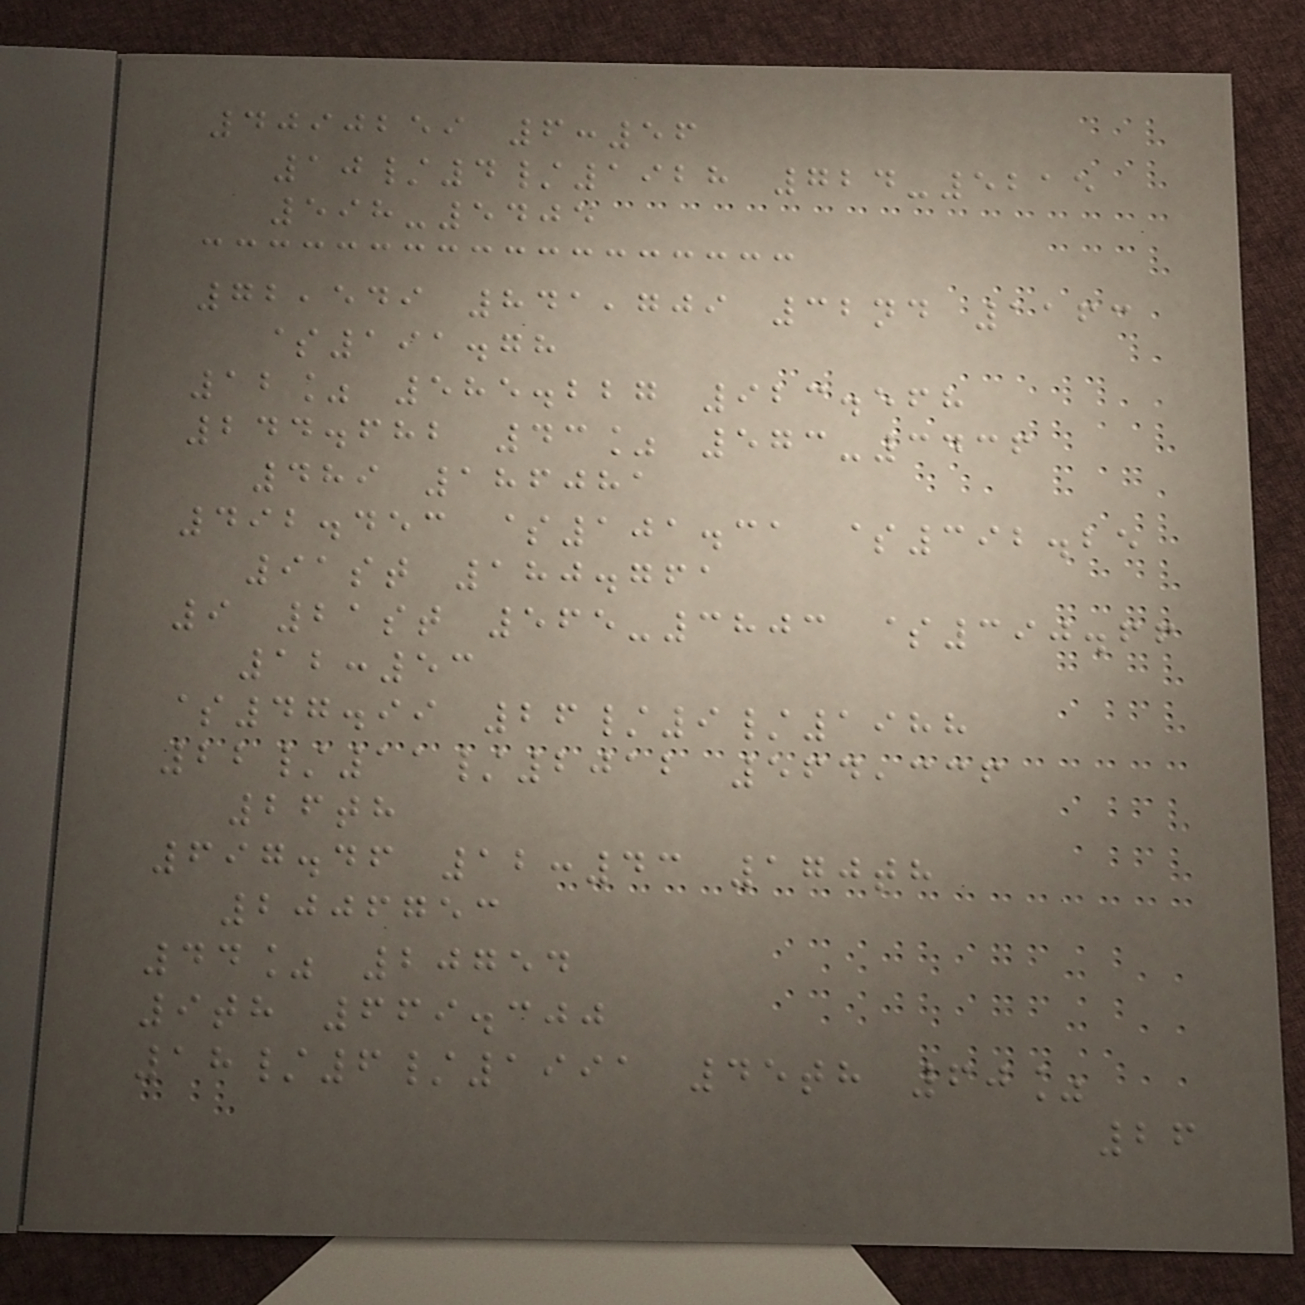4090259 6:56
10/4/1928 724-5215
598-5405
72,549 841,709 32nd 1163
$191.78
12% 585.227 923.568
244.682 43% 573-3436
489 186081
492.453 $101.31 $392.25
91st 180.761
9 21st 565-3803 $390.66
12:53
$47.99 26/9/1988
22/11/2012 564,336
26th
697.46 12:43 170th
2006753
44% 20754
9th 669.300
18/6/1991 45th 60%
26
